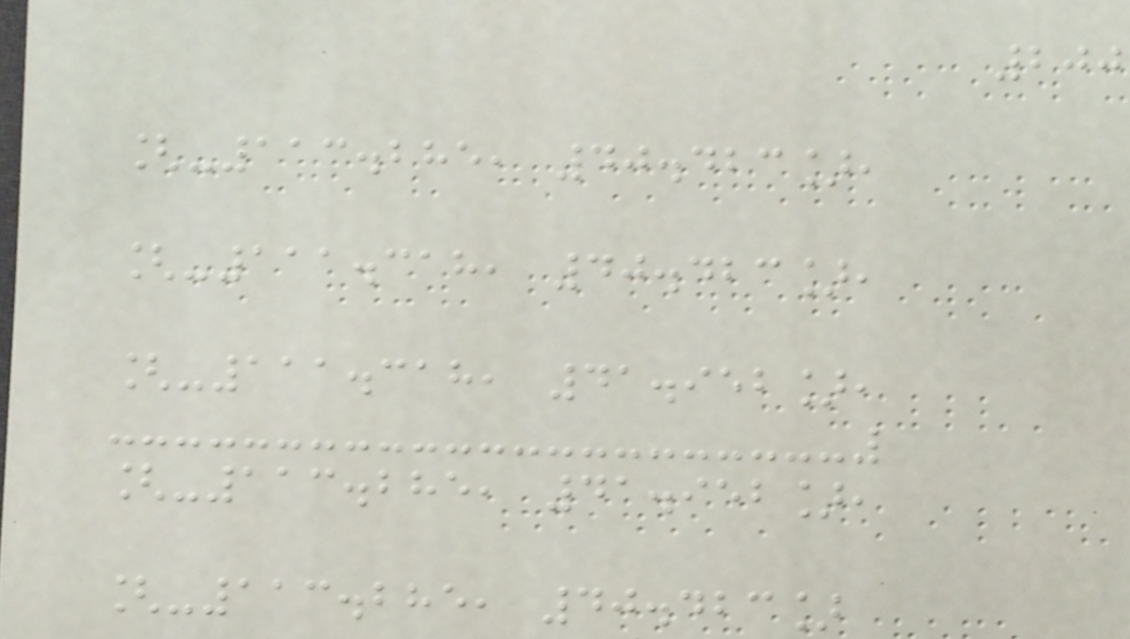200
[-113.285, 40.423],
[-111.318, 40.423],
[-111.318, 41.952],
[-113.285, 41.952],
[-113.285, 40.423]
